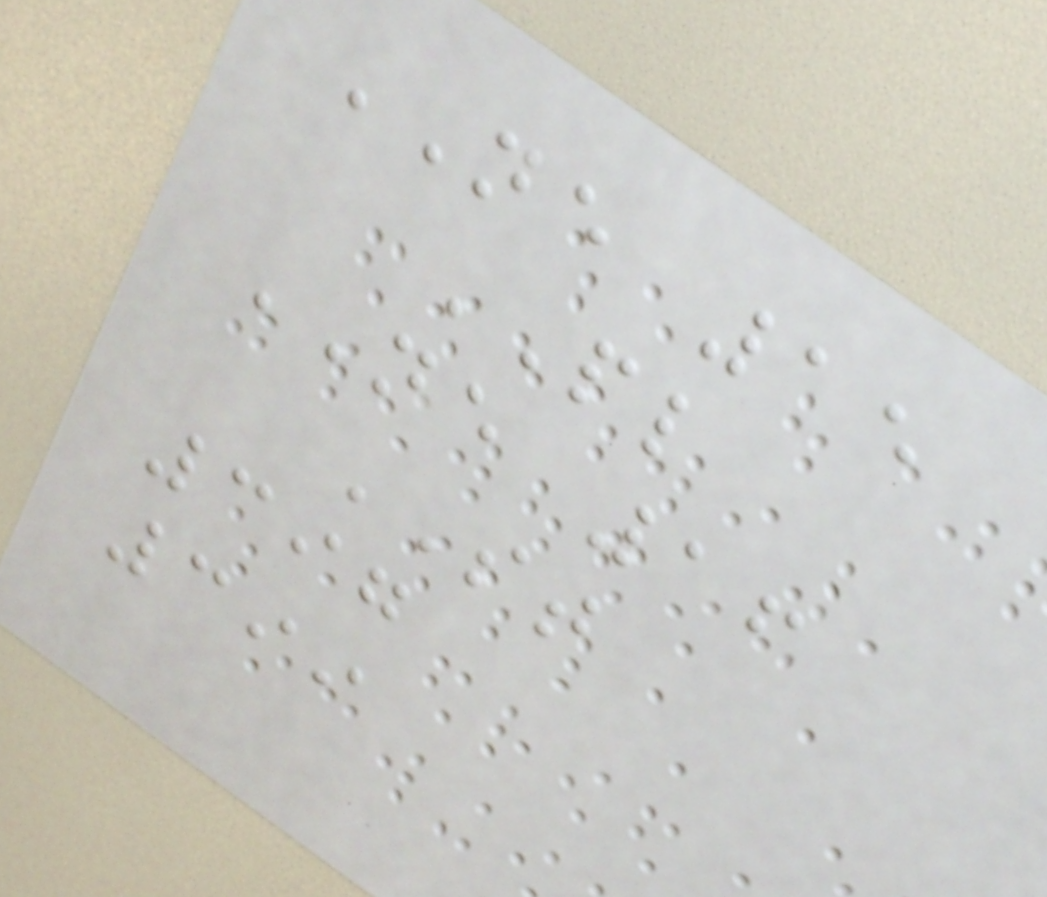NE 15
PL
NE 16
ST
397
399
